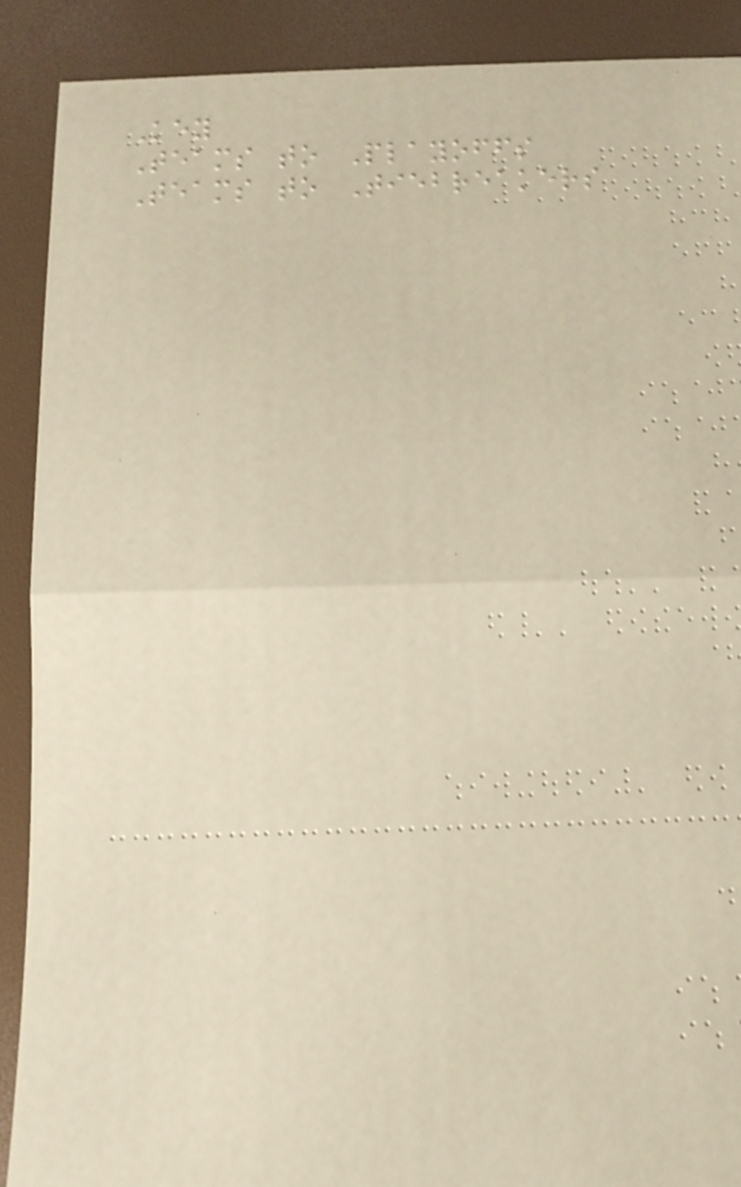Key
Teams to Playoffs
Teams to Tiebreakers
